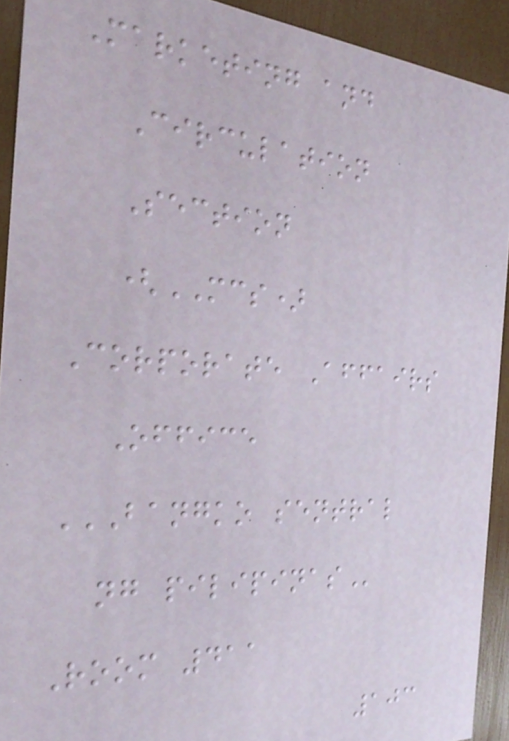Marketing and
Circulation
Section
(MCS)
Corporate Affairs
Office
BANGKO SENTRAL
NG PILIPINAS
Room 411
103
